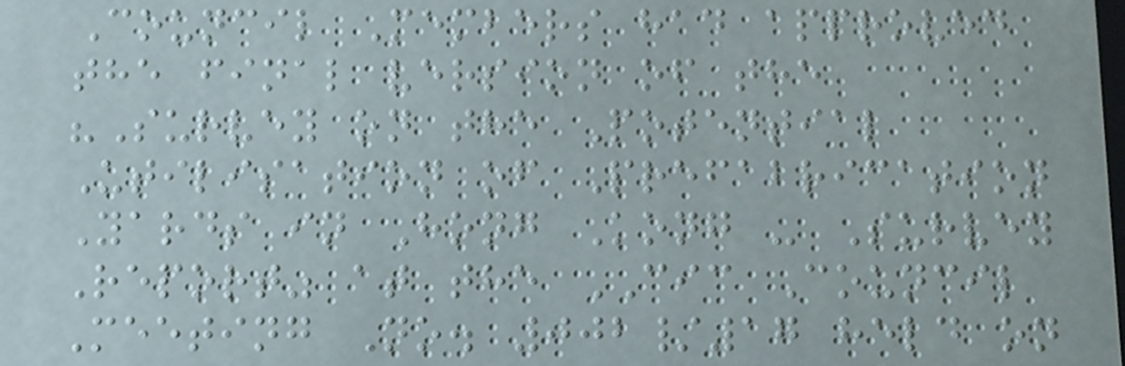Council Members had approved
the final version of the
"Survey on the Potential
Utilisation of Prefabrication
Yards in Hong Kong - Survey
Report" at the CIC Council
Meeting No. 002/17 held on
